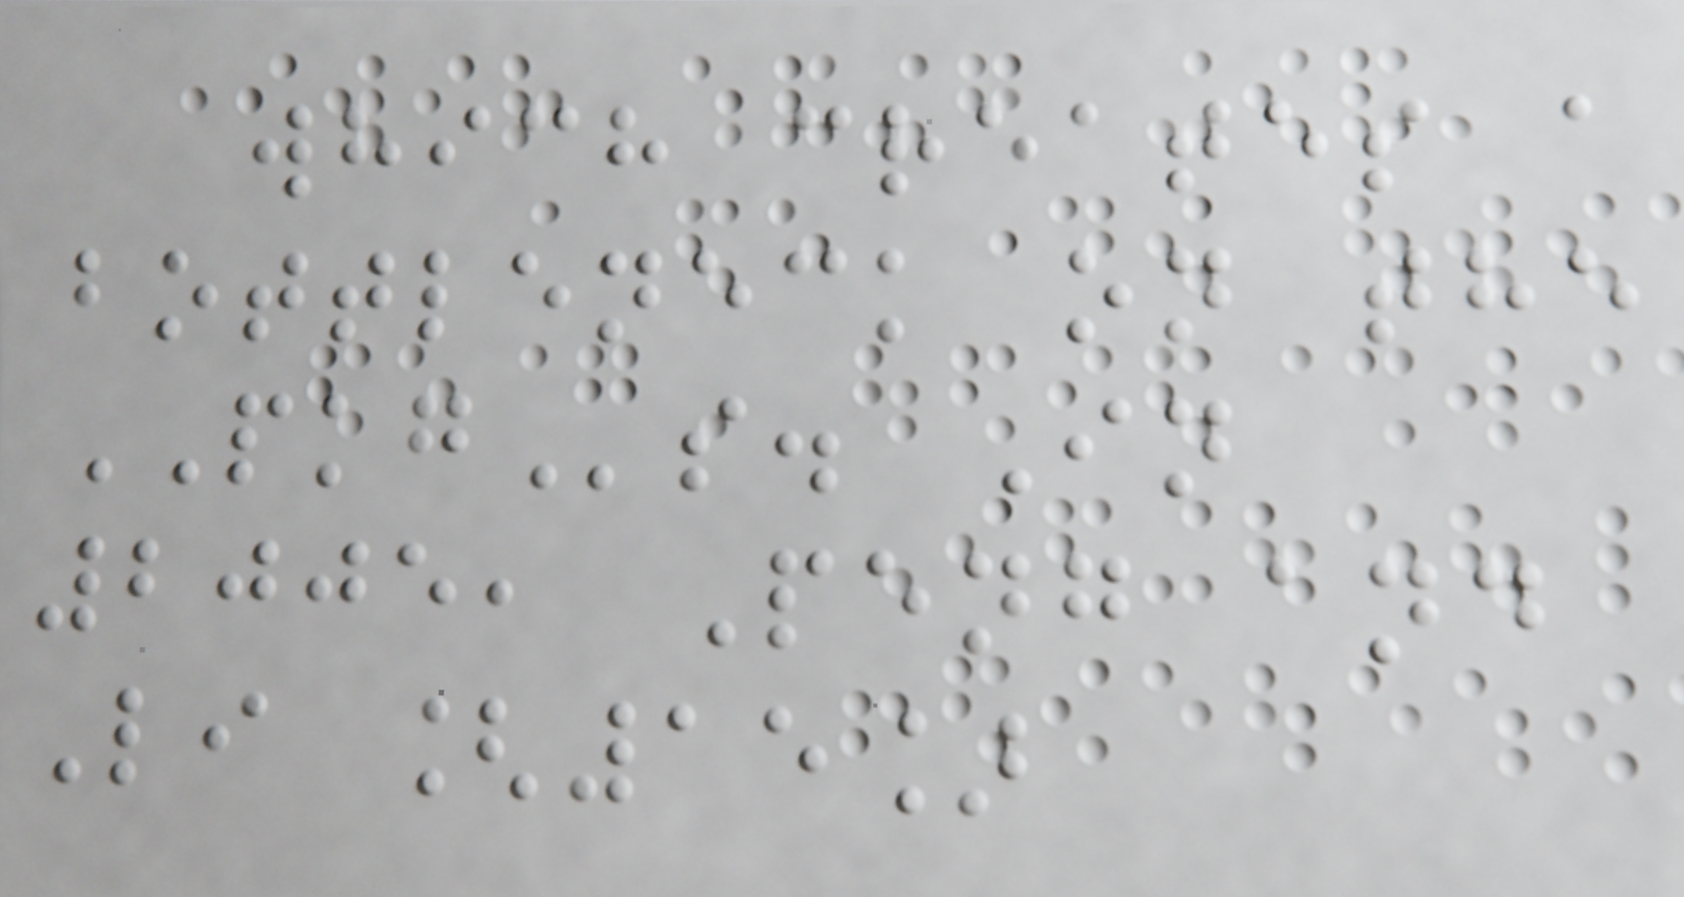which creates a
bottleneck on the
PKGs. In
2005, Peng and
Li [15]
